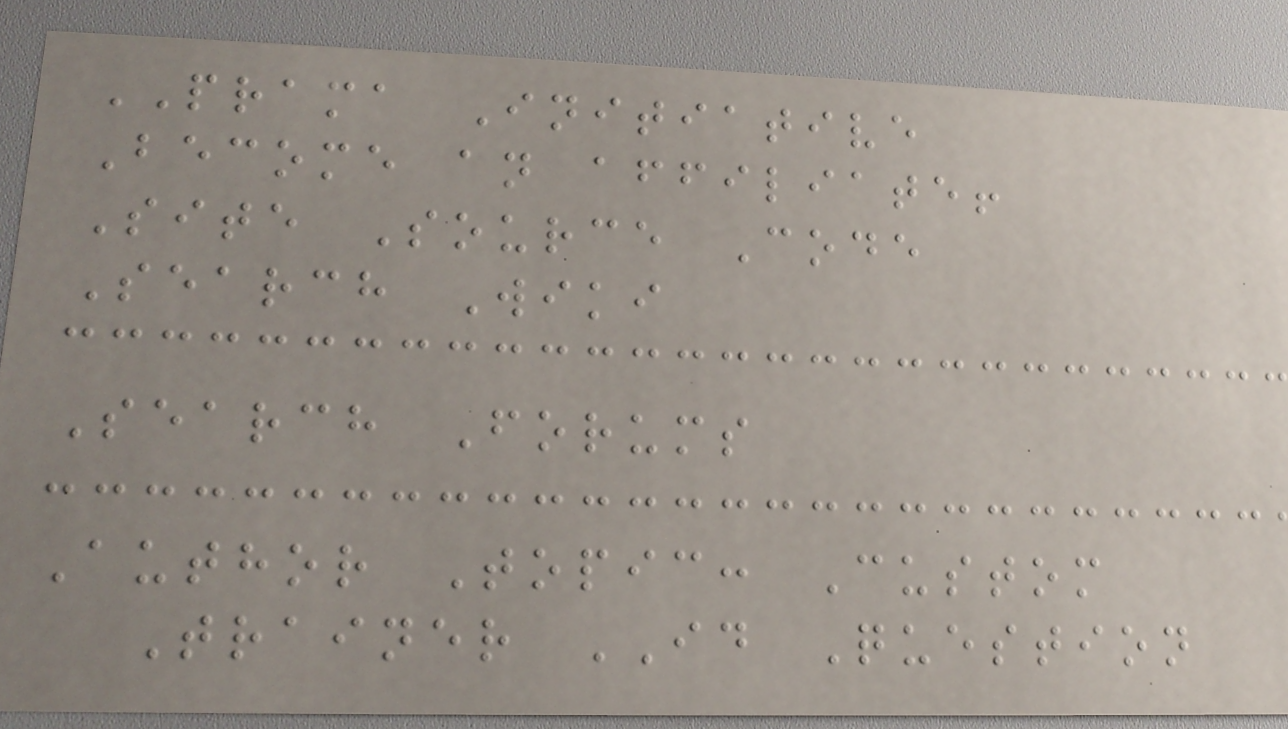PRAMA Initiative
Become an affiliate!
Site Source Code
Search Wiki
Search Forums
Author Topic: Custom
Trainer ID Question
